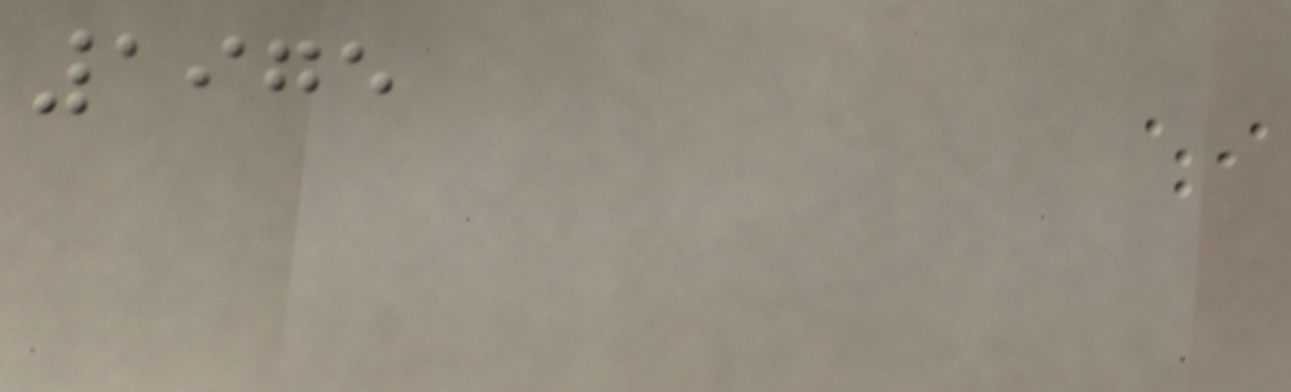1975
